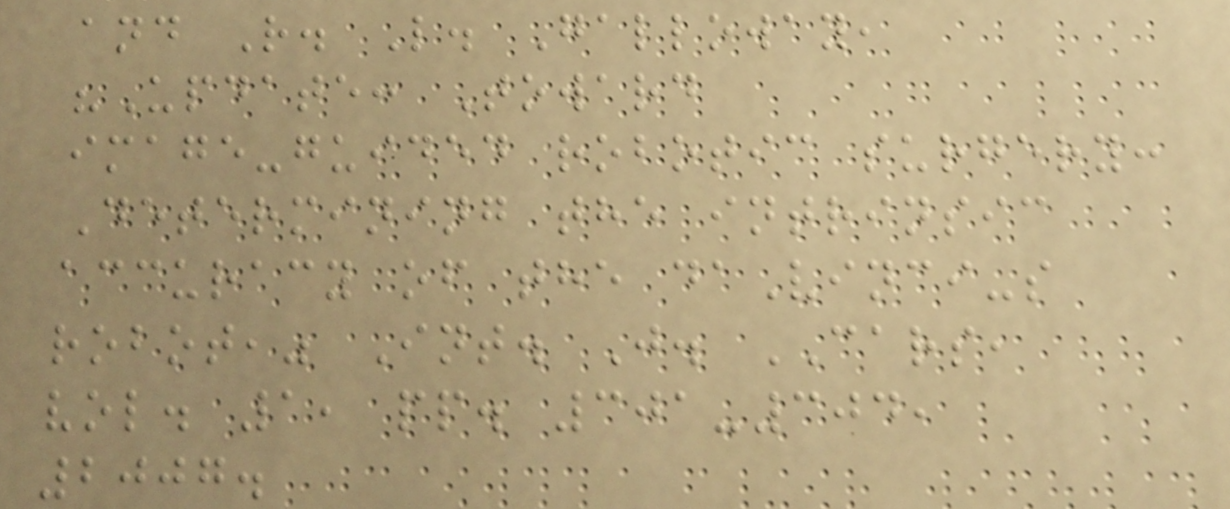and R. L. Galloway,
"Update: Toward
image-guided robotic surgery:
Determining the intrinsic
accuracy of the daVinci-s
robot," Int. J. CARS,
vol. 1, pp. 301-304,
2007.
